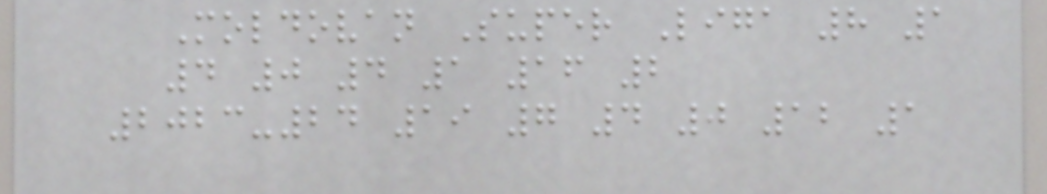Moldovan Super Liga 8 1
4 0 4 1 16 2
2023-24 19 7 4 0 12 1
